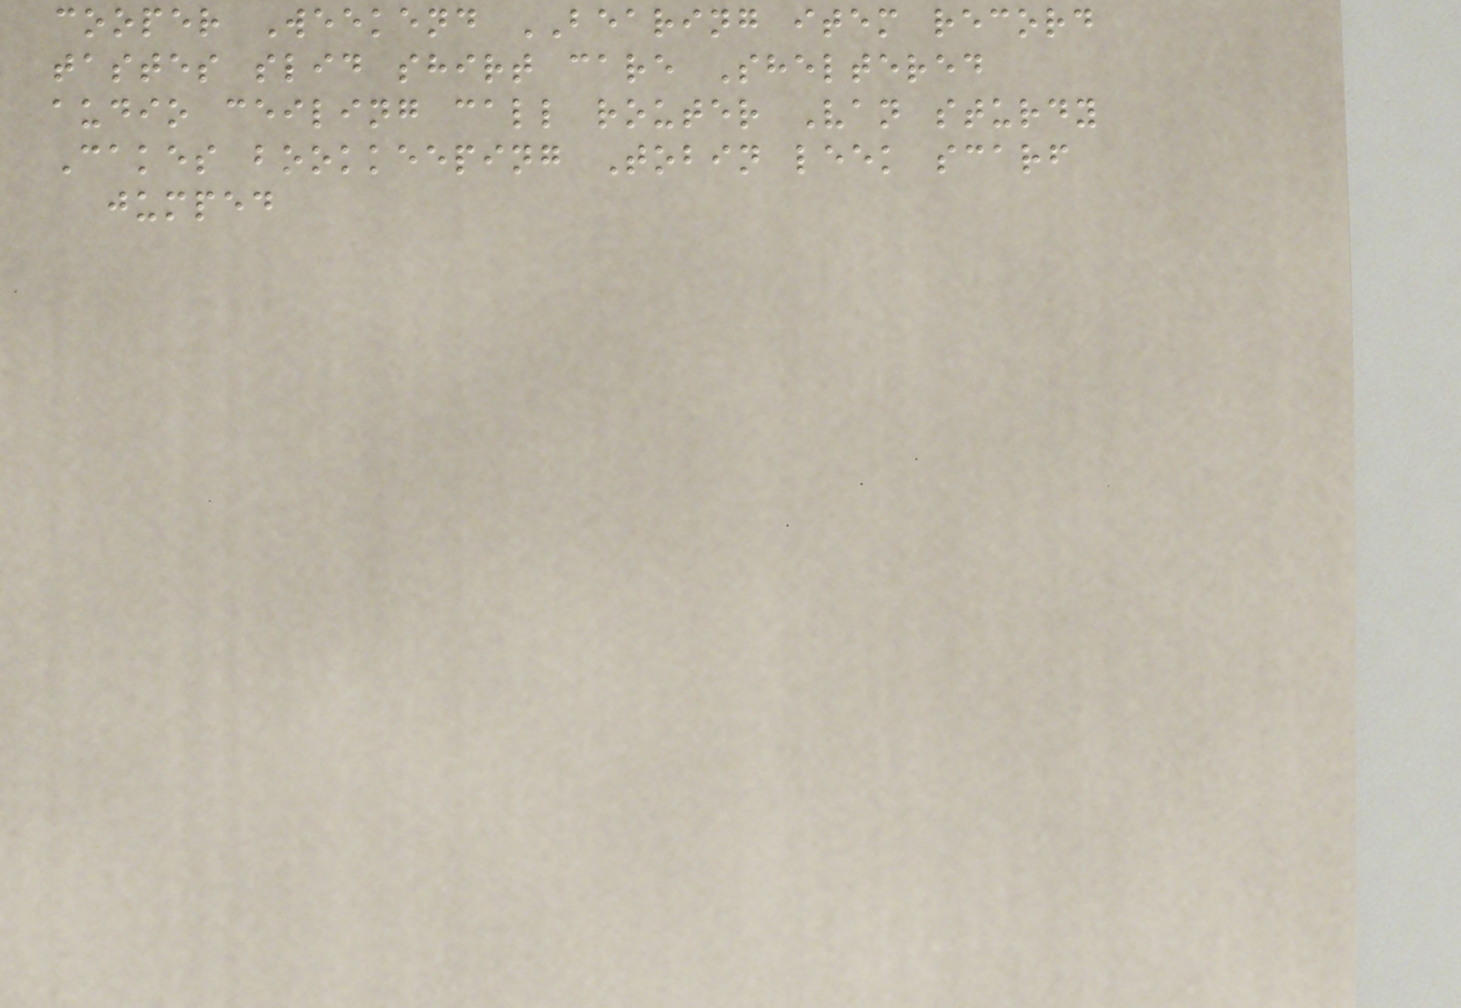cooper Weekend BEARING item record
tastes slid shirt care Sheltered
audio ceiling call router Van sturdy
Cakes bookkeeping Tobin leek scarf
jumped
